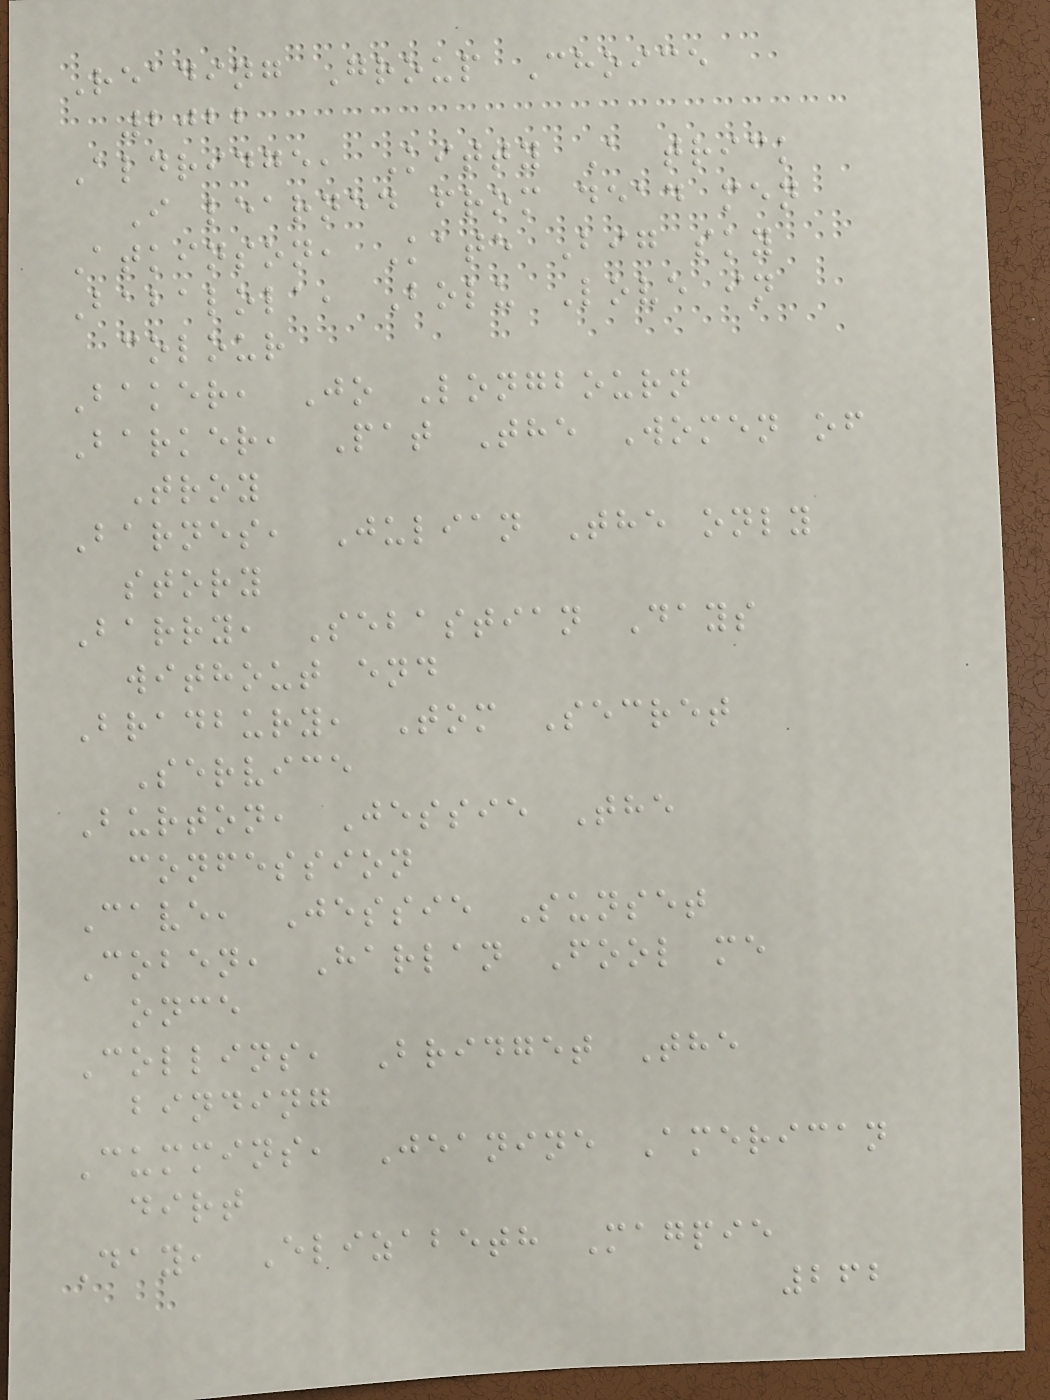Reading Group Choice
2022
Aldridge, Kitty A trick
I learned from dead men
Atkinson, Kate Big sky
Babalola, Bolu Love in
colour
Baker, Jo Longbourn
Barker, Pat The Women of
Troy
Barnes, Julian The only
story
Barry, Sebastian Days
without end
Bradbury, Tom Secret
Service
Burton, Jessie The
confession
Cave, Jessie Sunset
Coben, Harlan Fool me
once
Collins, Bridget The
binding
Cummins, Jeanine American
dirt
Day, Elizabeth Magpie
262
